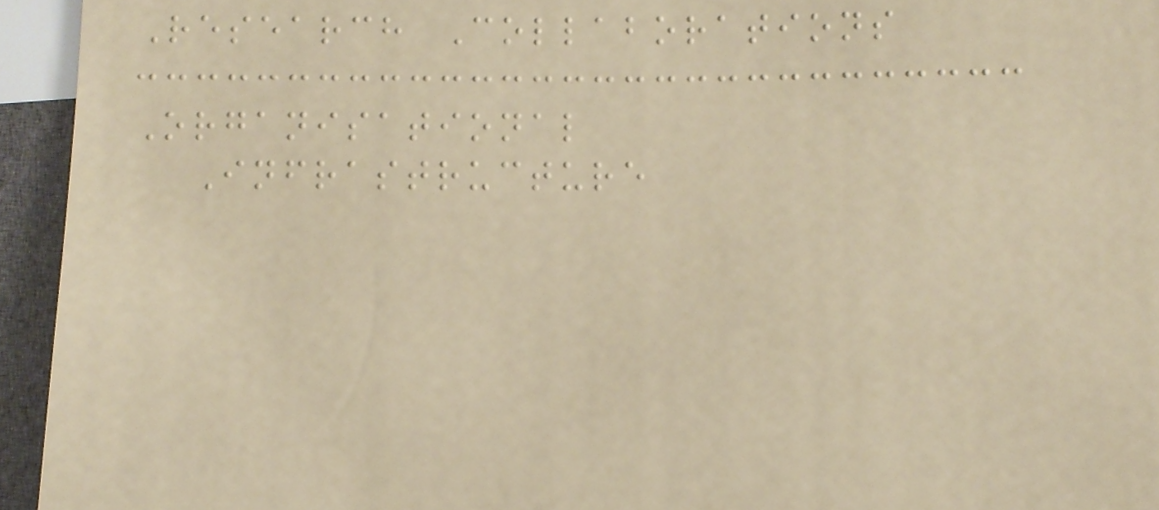Research Collaborations
Organisational
Infrastructure
